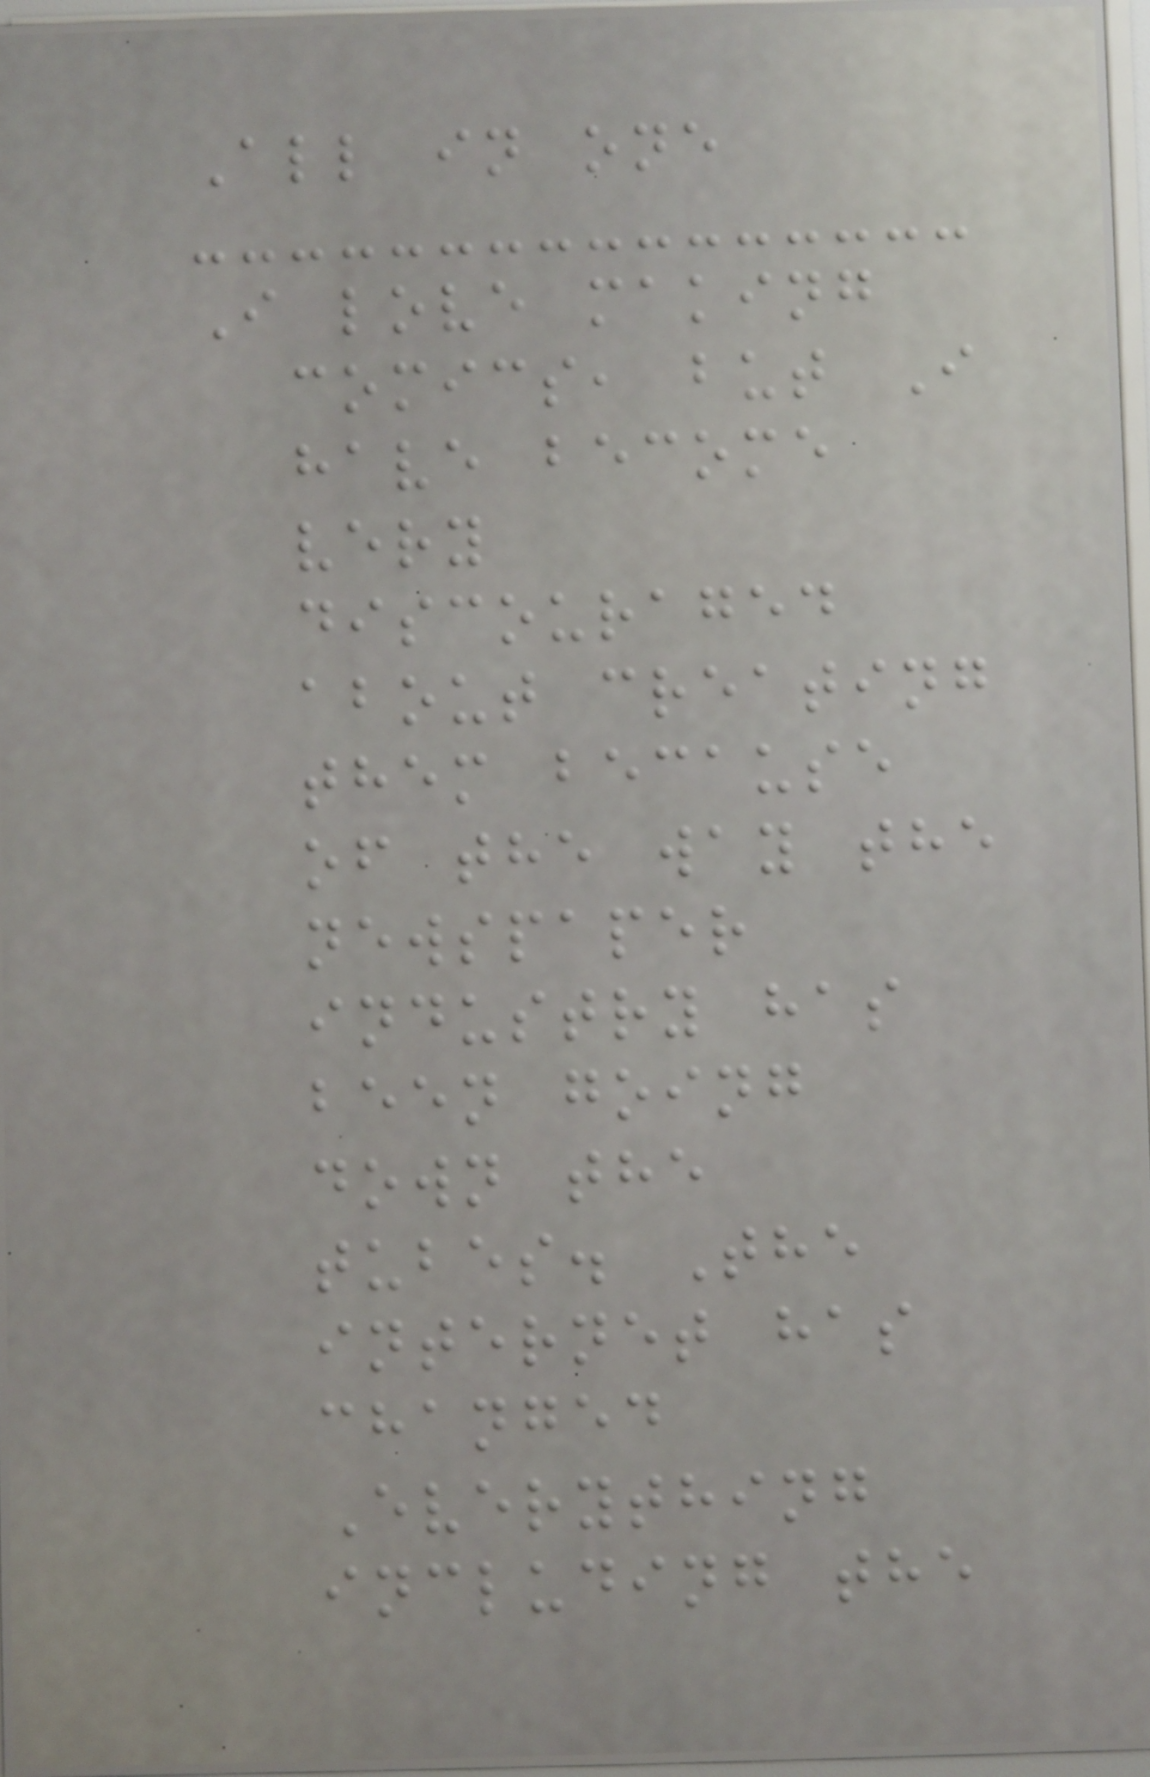All in one
I love making
comics, but I
have become
very
discouraged
about creating
them because
of the way the
newspaper
industry has
been going
down the
tubes. The
internet has
changed
Everything
including the
